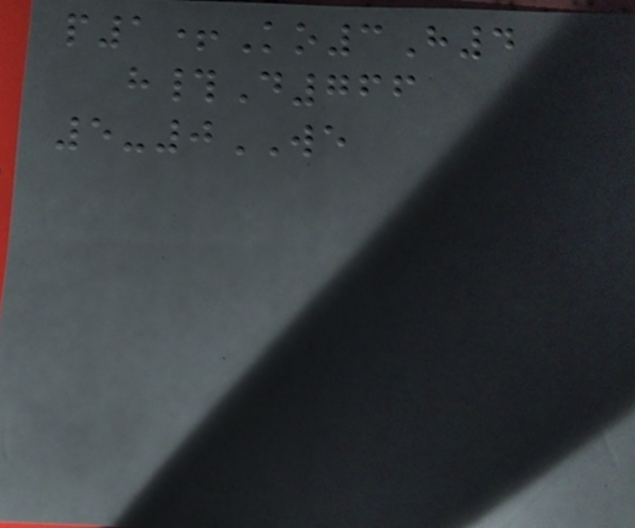p1+Ko3H4
h#D766
5-0WE
